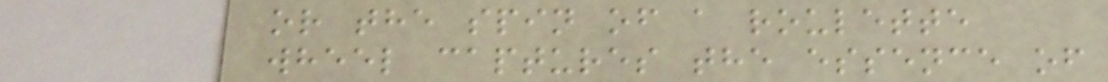or the spin of a roulette
wheel captures the essence of
